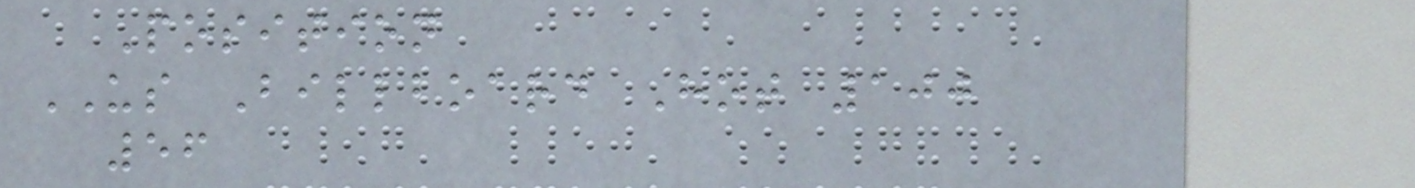Position
US Billboard Hot 100
56
